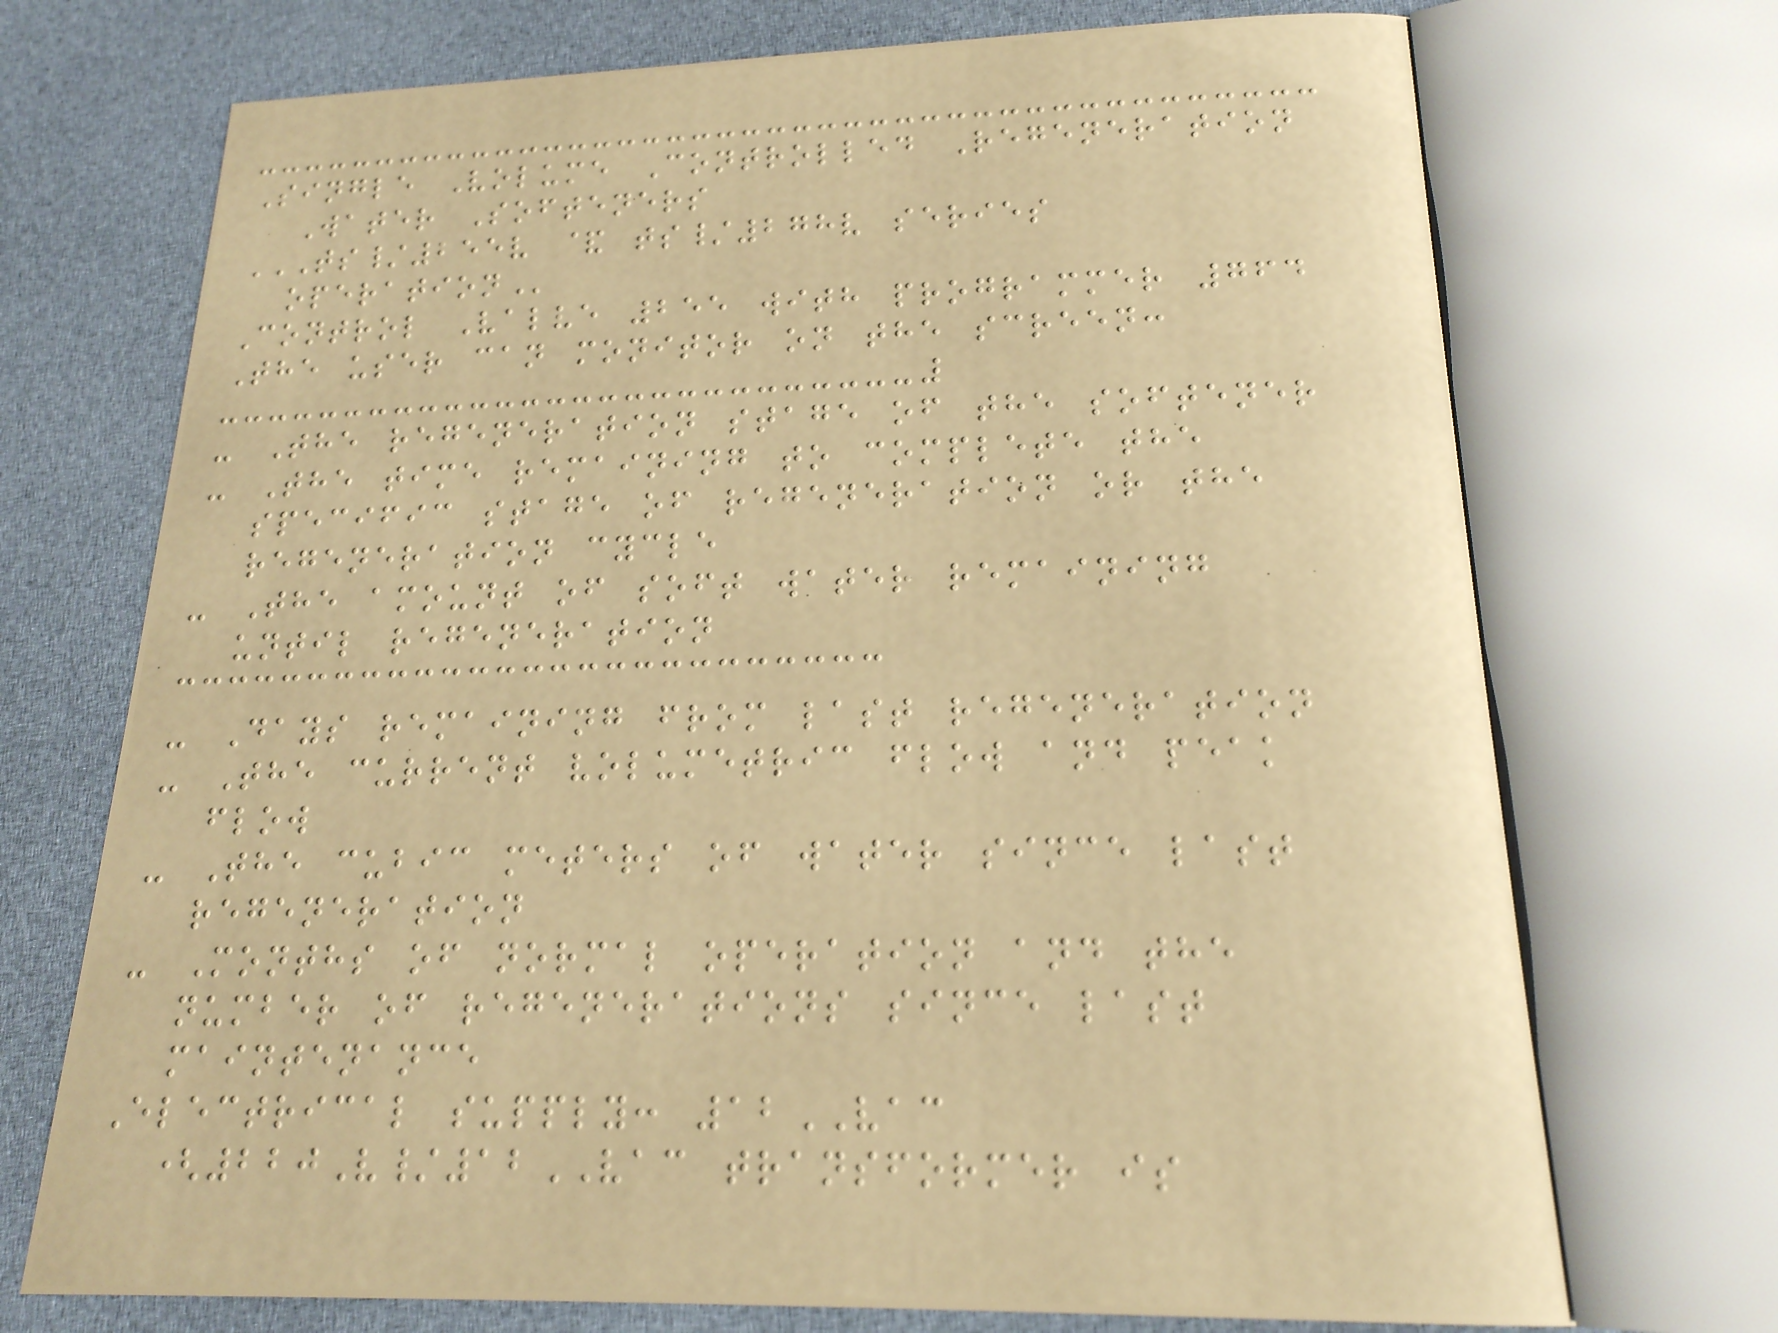Single Volume Controlled Regeneration
Water Softeners
TS/255V & TS/278V SERIES
OPERATION
Control Valve 255 with programmer 764
The user can monitor on the screen:
- The regeneration stage of the softener
- The time remaining to complete the
specific stage of regeneration or the
regeneration cycle
- The amount of soft water remaining
until regeneration
- Days remaining from last regeneration
- The current volumetric flow and peak
flow
- The cubic meters of water since last
regeneration
- Months of normal operation and the
number of regenerations since last
maintenance
Electrical supply: 12VAC
(220V/12VAC transformer is
